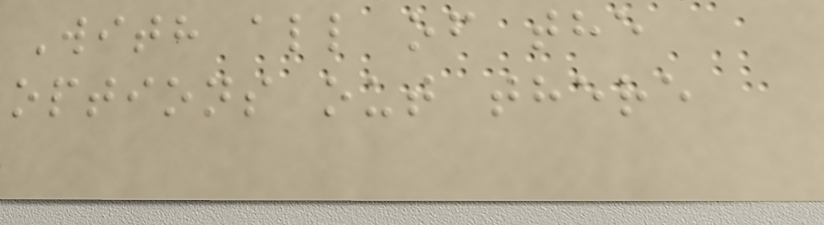With all of the
options out there
